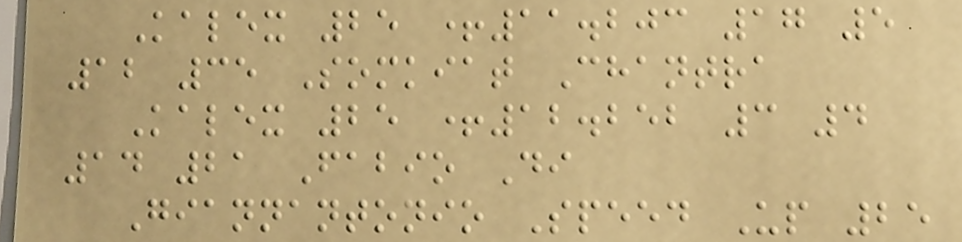Kalex 25 +11.203 17 5
12 35 Somkiat Chantra
Kalex 25 +12.252 3 4
14 21 Fabio Di
Giannantonio Speed Up 25
